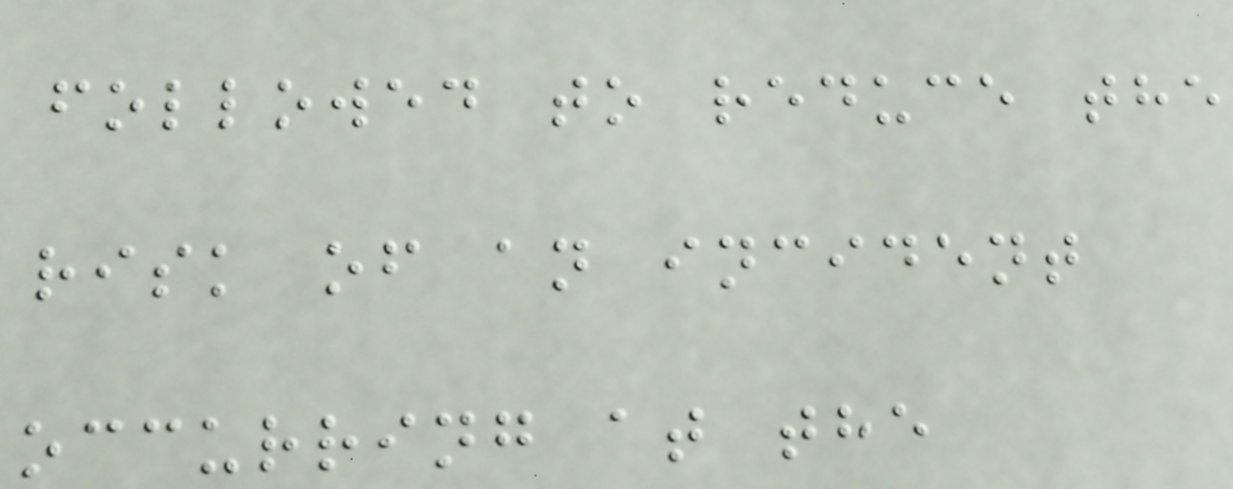followed to reduce the
risk of an incident
occurring at the
